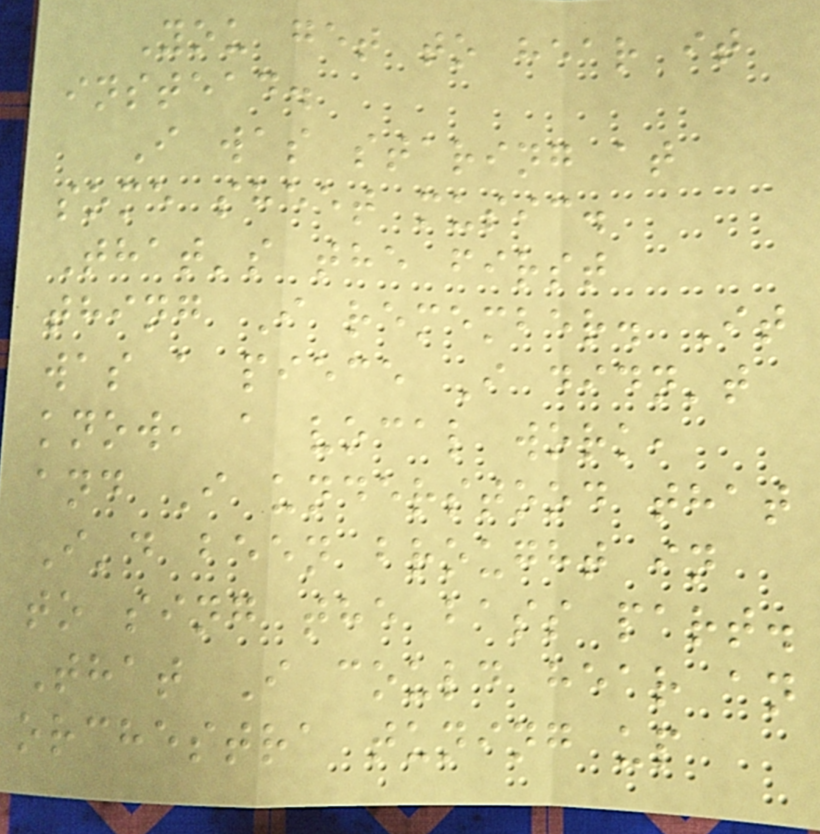You get to hear it
instead.
I was staring at
some sheet music.
That's the first
thing I remember. It
was a piece I didn't
know, a vocal work,
and I understood that
I'd been brought in
to sing the bass part.
That I could hear an
orchestra tuning up
